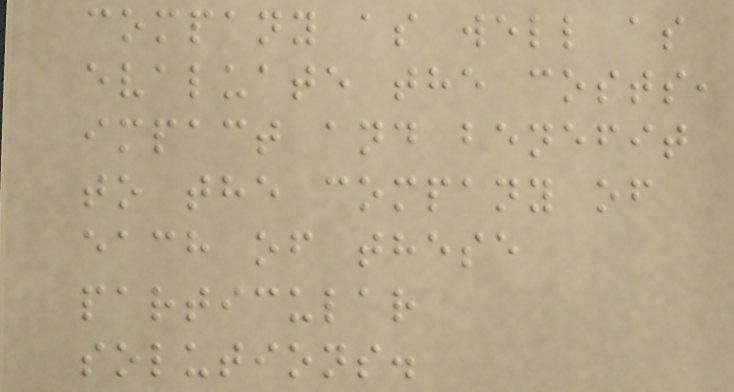company as well as
evaluate the costs,
impact and benefit
to the company of
each of these
particular
solutions.
